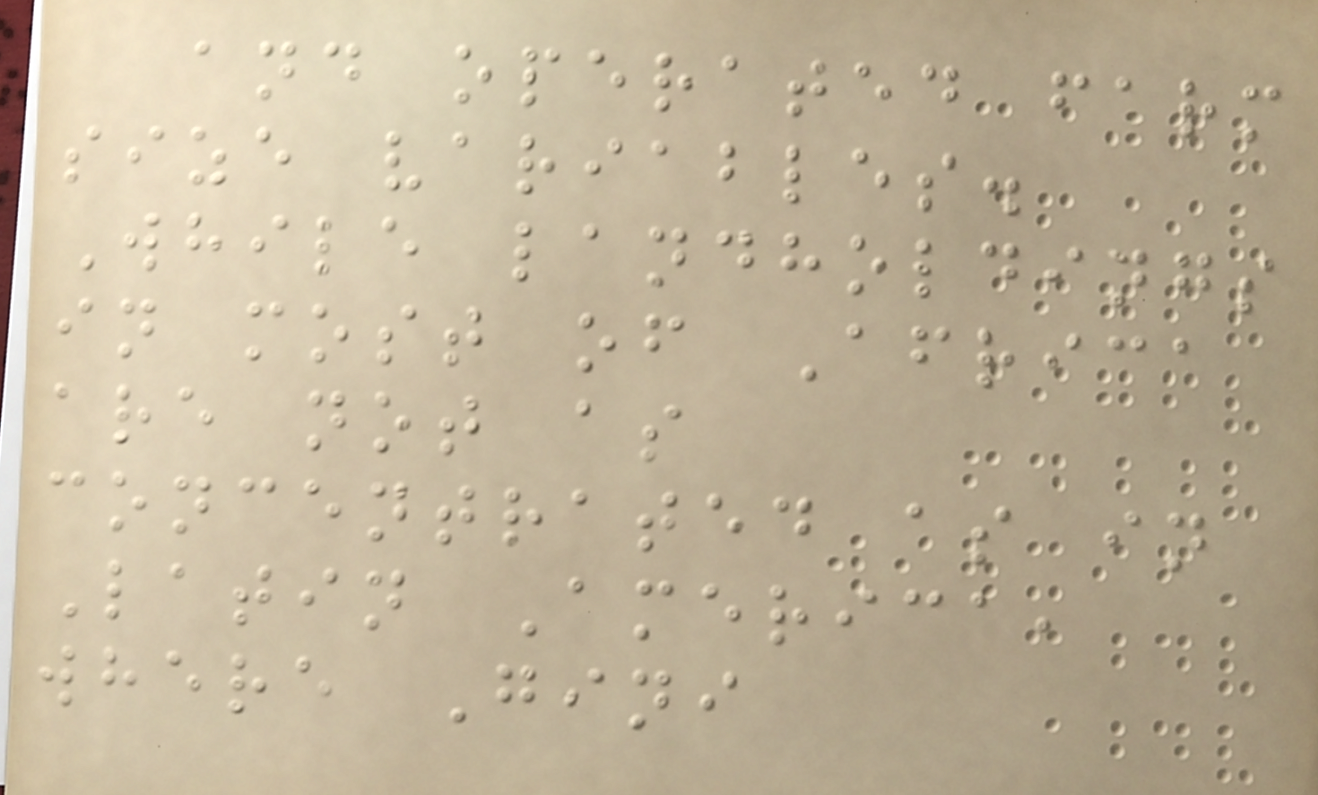and operated farm
size variables.
While landholdings
in most of Africa
are not as
concentrated as in
Latin America,
where Gini
